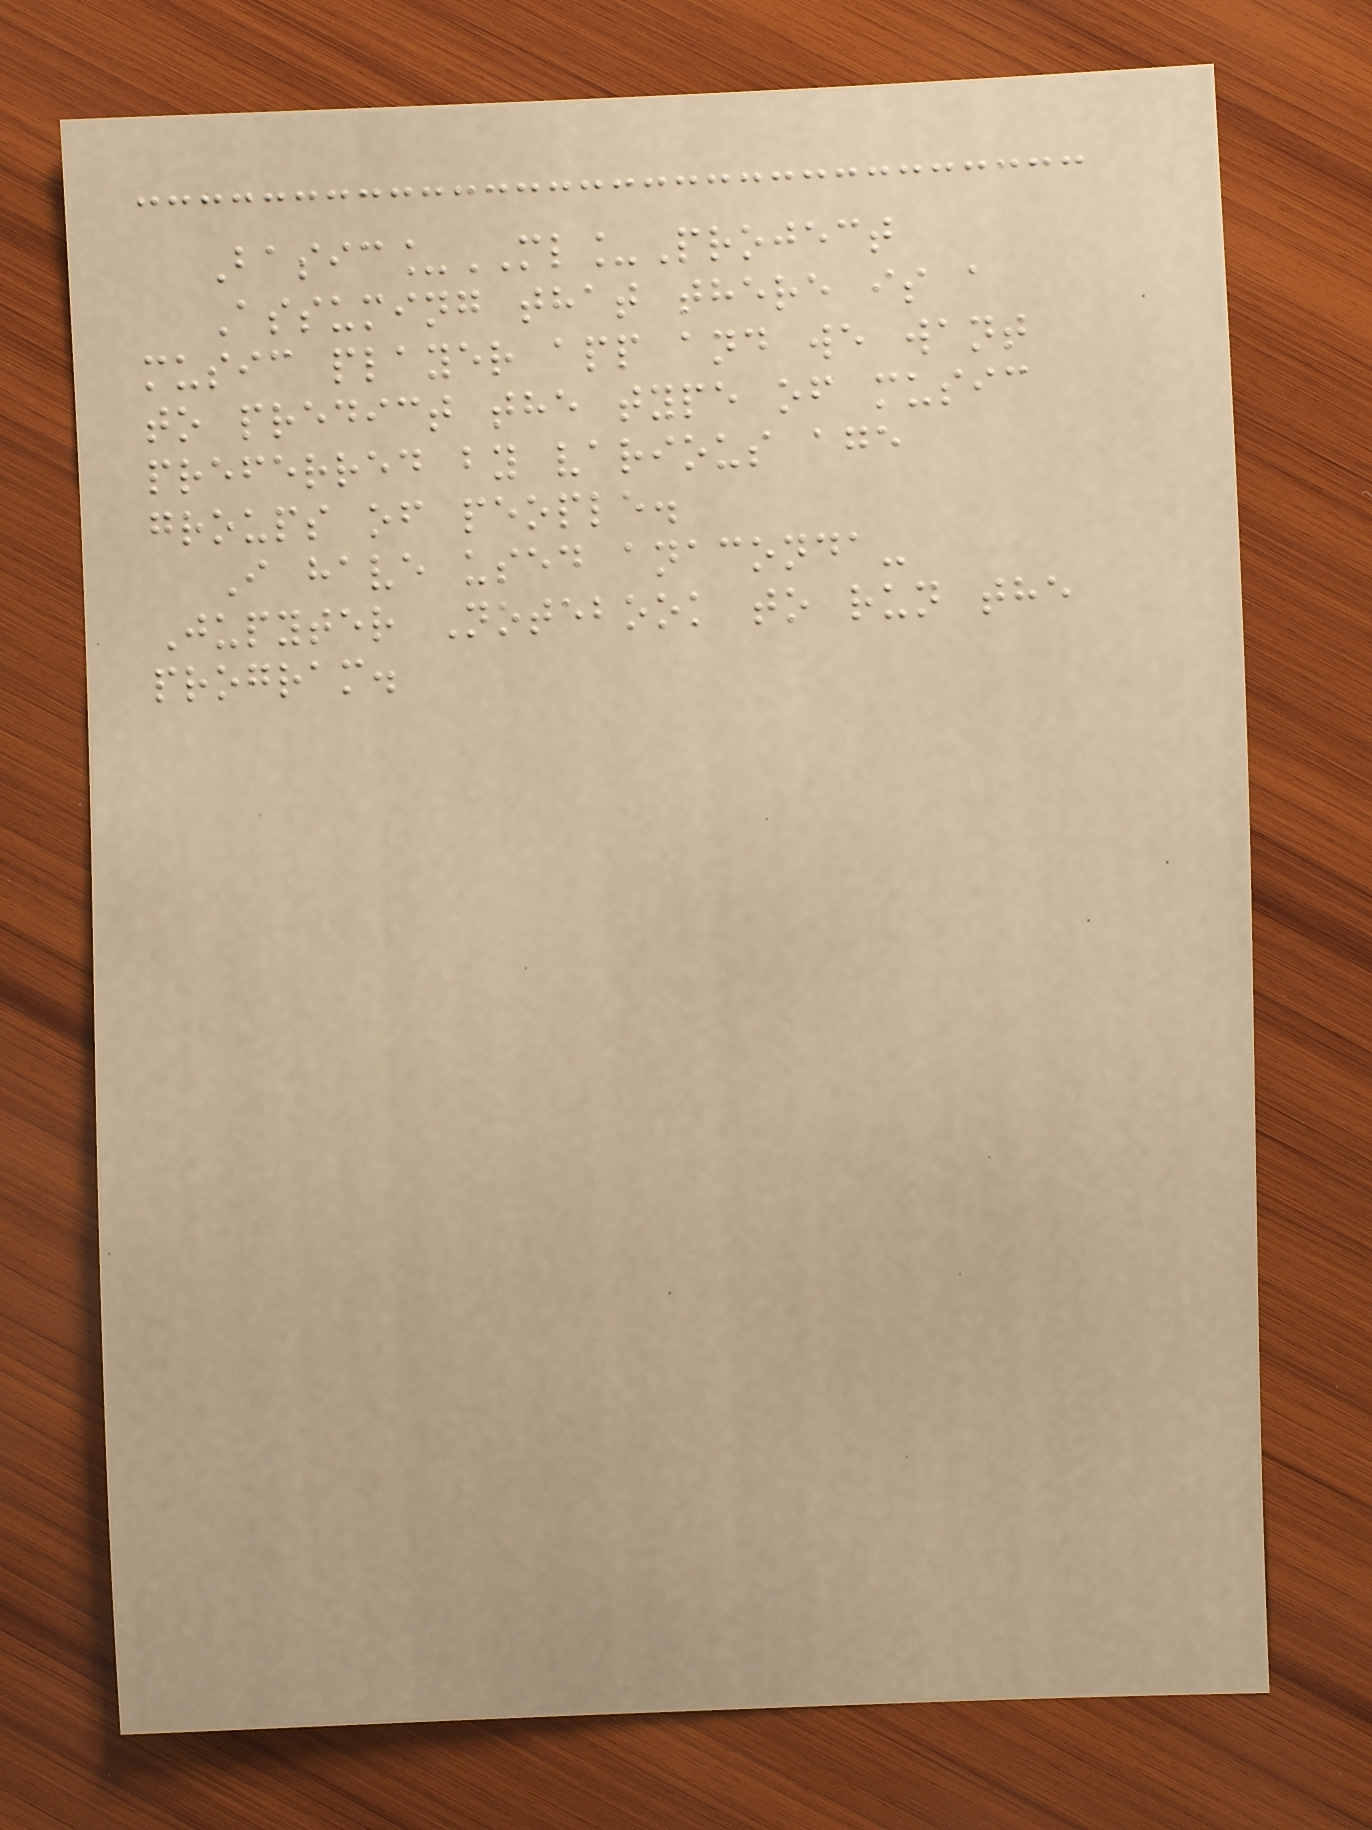Basic_ML_Project
Assuming that there is a
music player app and we want
to predict the type of music
preferred by various age
groups of people.
I have used anaconda-
Jupyter Notebook to run the
program.
